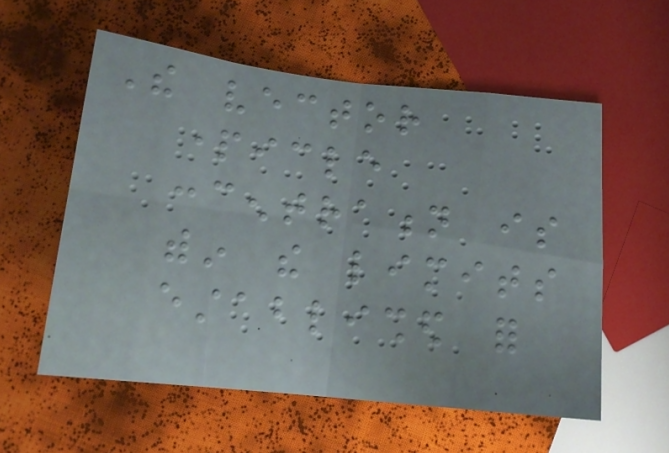The vector
particle
concentration is
within the limits
established for
